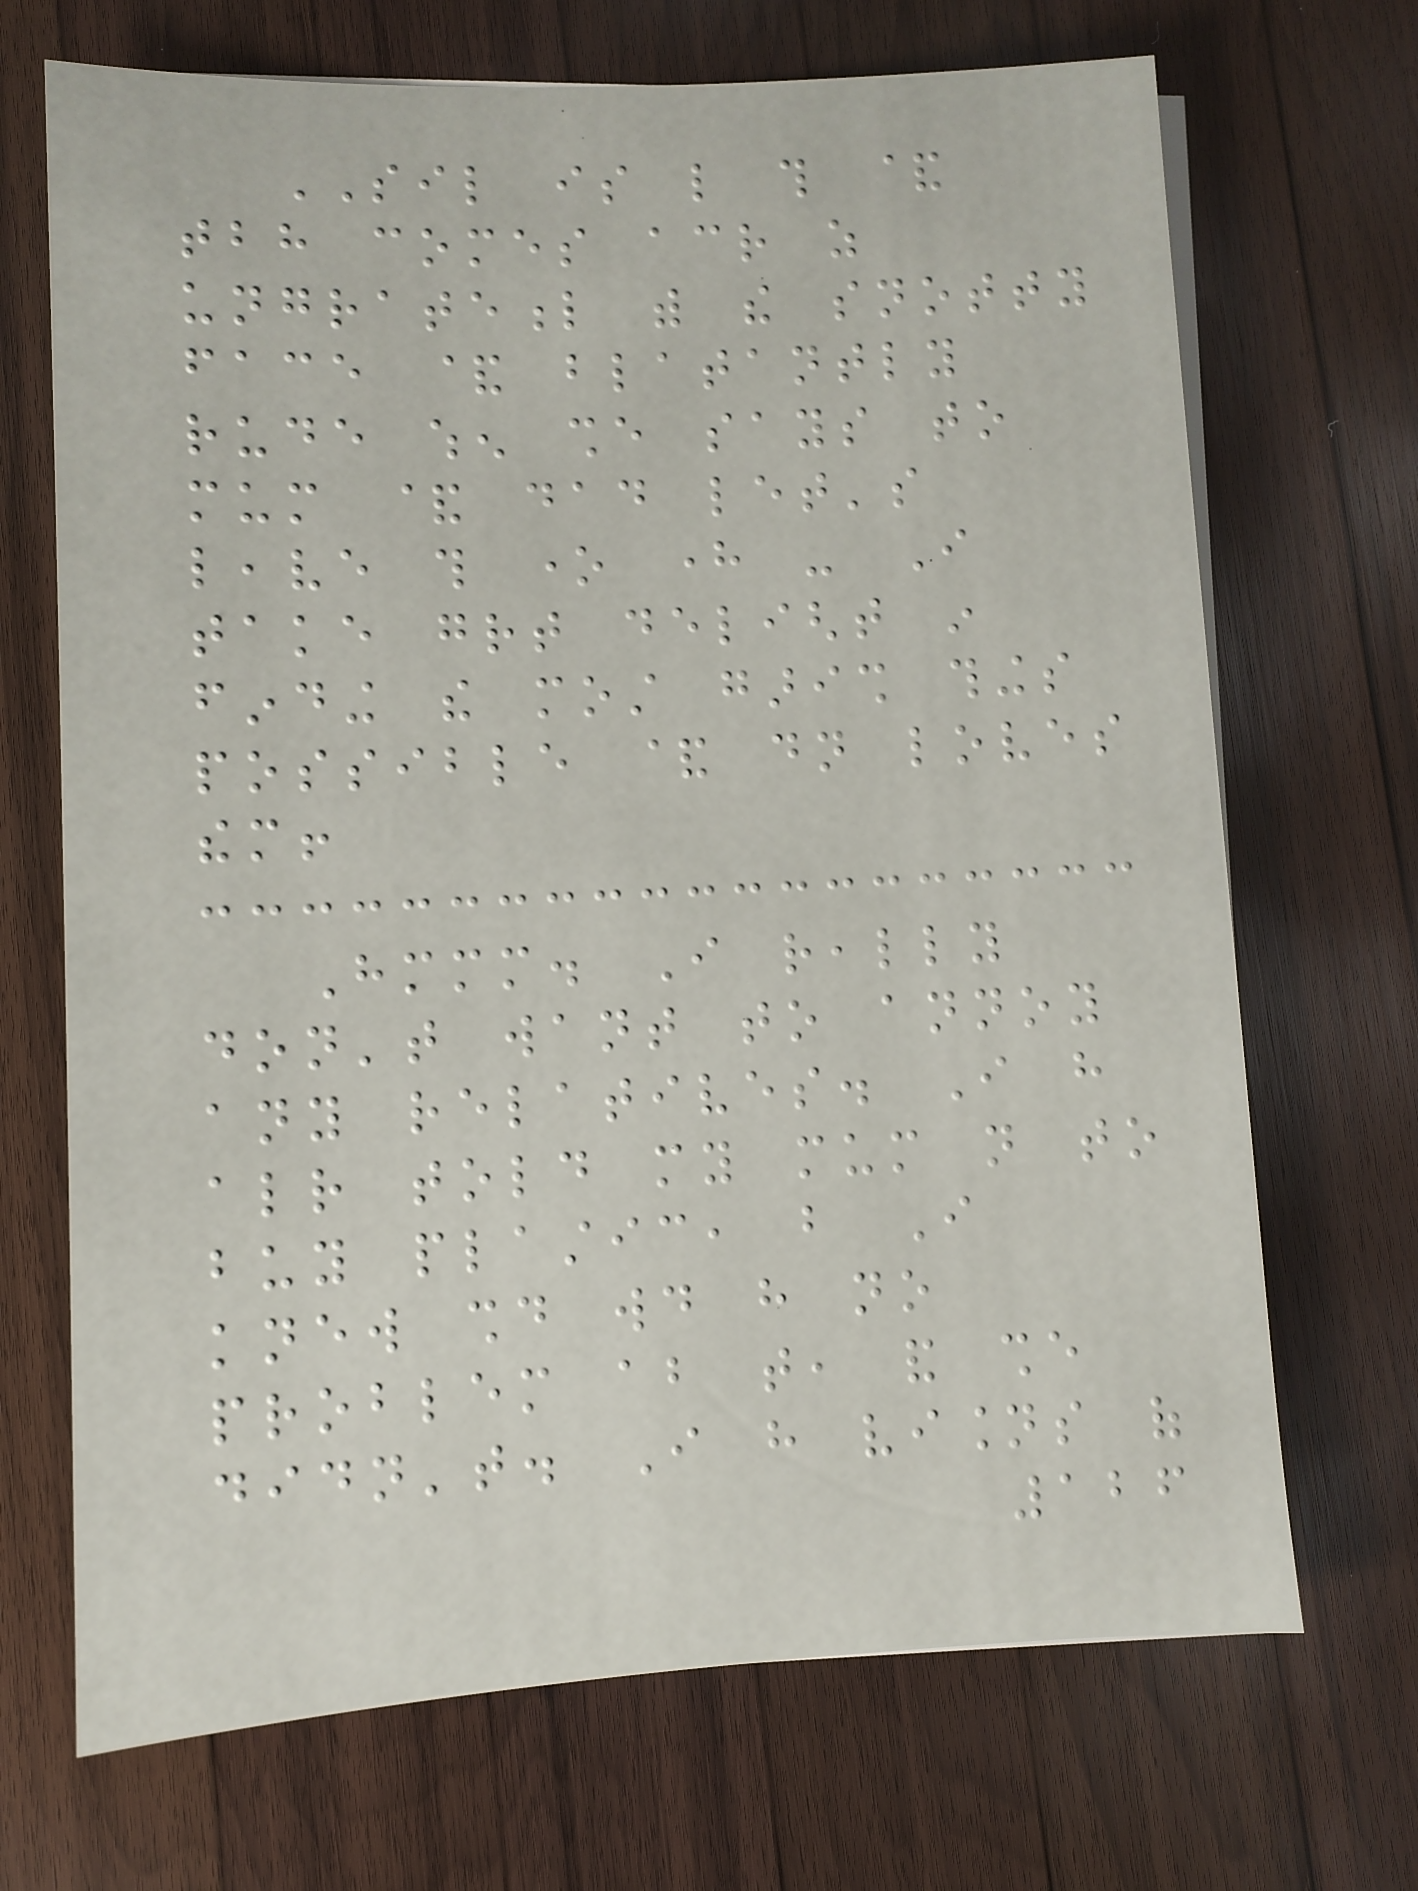SIL is like this &
tbh comes across as
ungrateful with the snotty
face & blatantly
rude when she says to
mum & dad let's
leave this one here - I
take great delight in
finding the most garish things
possible & dn loves
them!
Hmmm. I really
don't want to annoy
any relatives. I have
already told my mum not to
buy plastic, but I
knew should would have no
problem about that, and she
didn't. I have visions of
126
